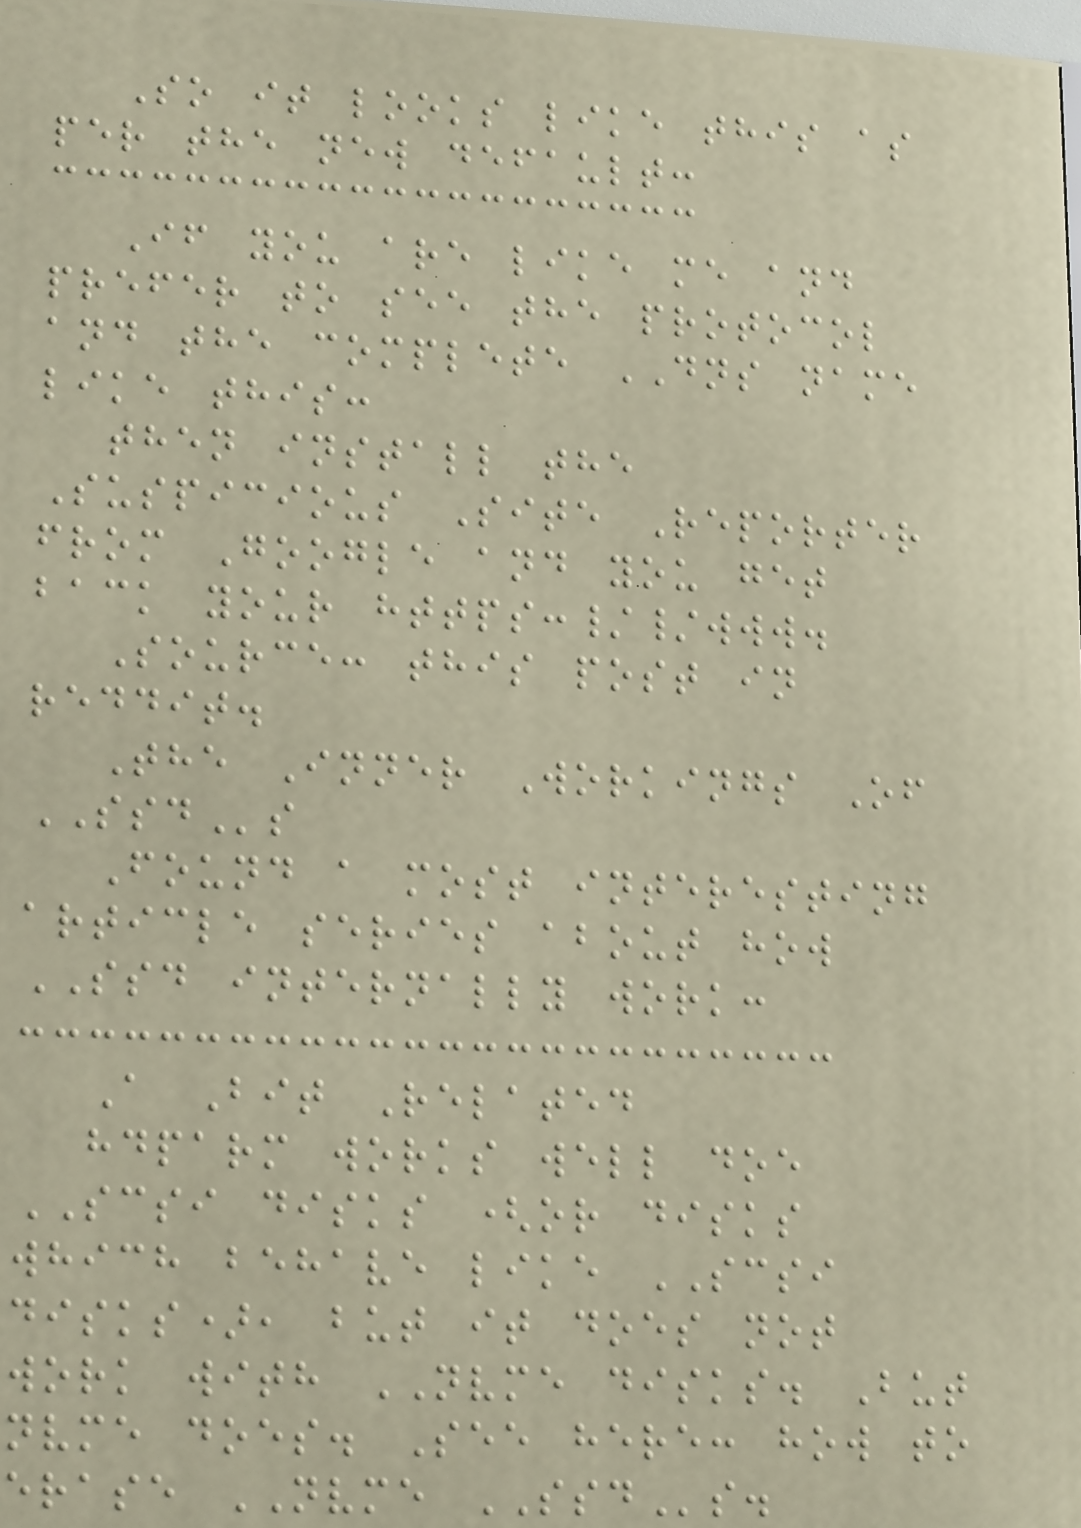So it looks like this as
per the new default:
If you are like me and
prefer to see the protocol
and the complete DNS name
like this:
then install the
Suspicious Site Reporter
from Google and you get
back your https://www.
Source: this post in
reddit.
The Inner Workings Of
SSDs
Found a most interesting
article series about how
SSD internally work:
A Bit Related
hdparm works well doe
SCSI disks (or disks
which behave like SCSI
disks), but it does not
work with NVME disks. But
nvme does. See here: how to
erase NVME SSDs.
